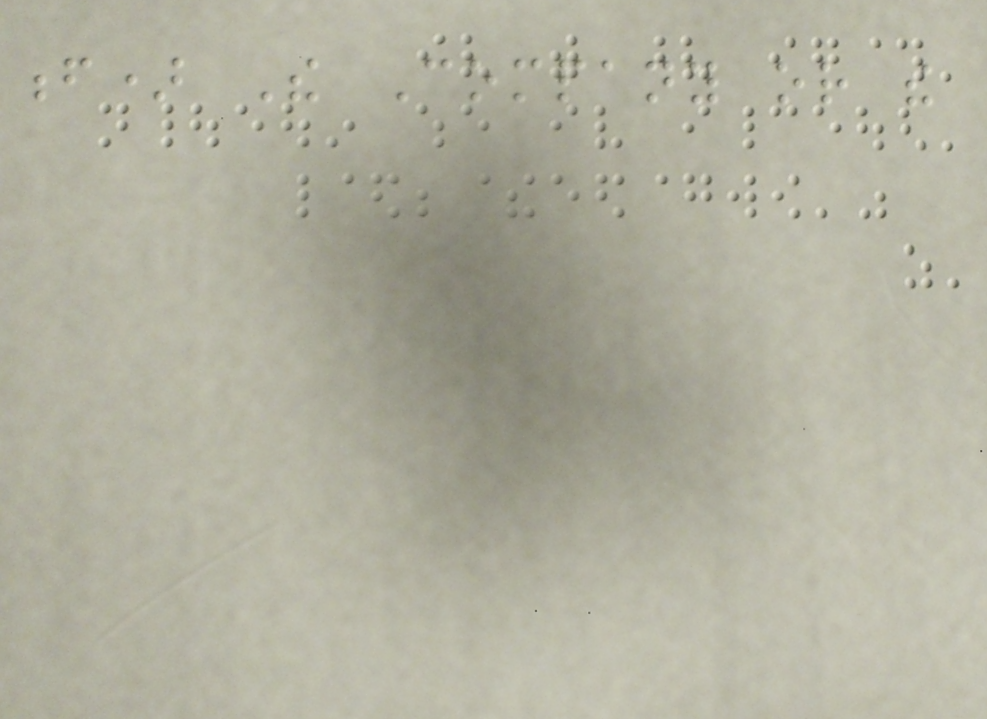f) The Company or the
